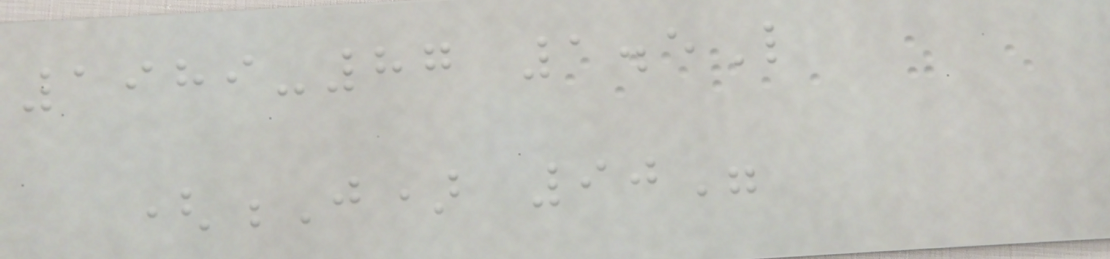1989-87 1.5L
(J) 90"
